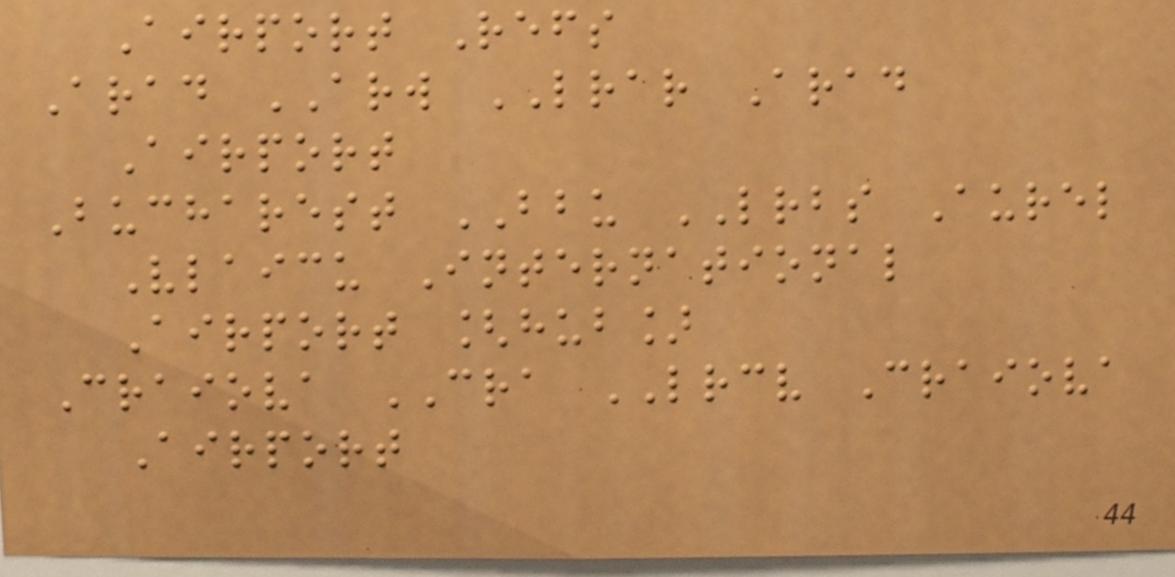Airport Refs
Arad ARW LRAR Arad
Airport
Bucharest BBU LRBS Aurel
Vlaicu International
Airport [hub]
Craiova CRA LRCV Craiova
Airport
